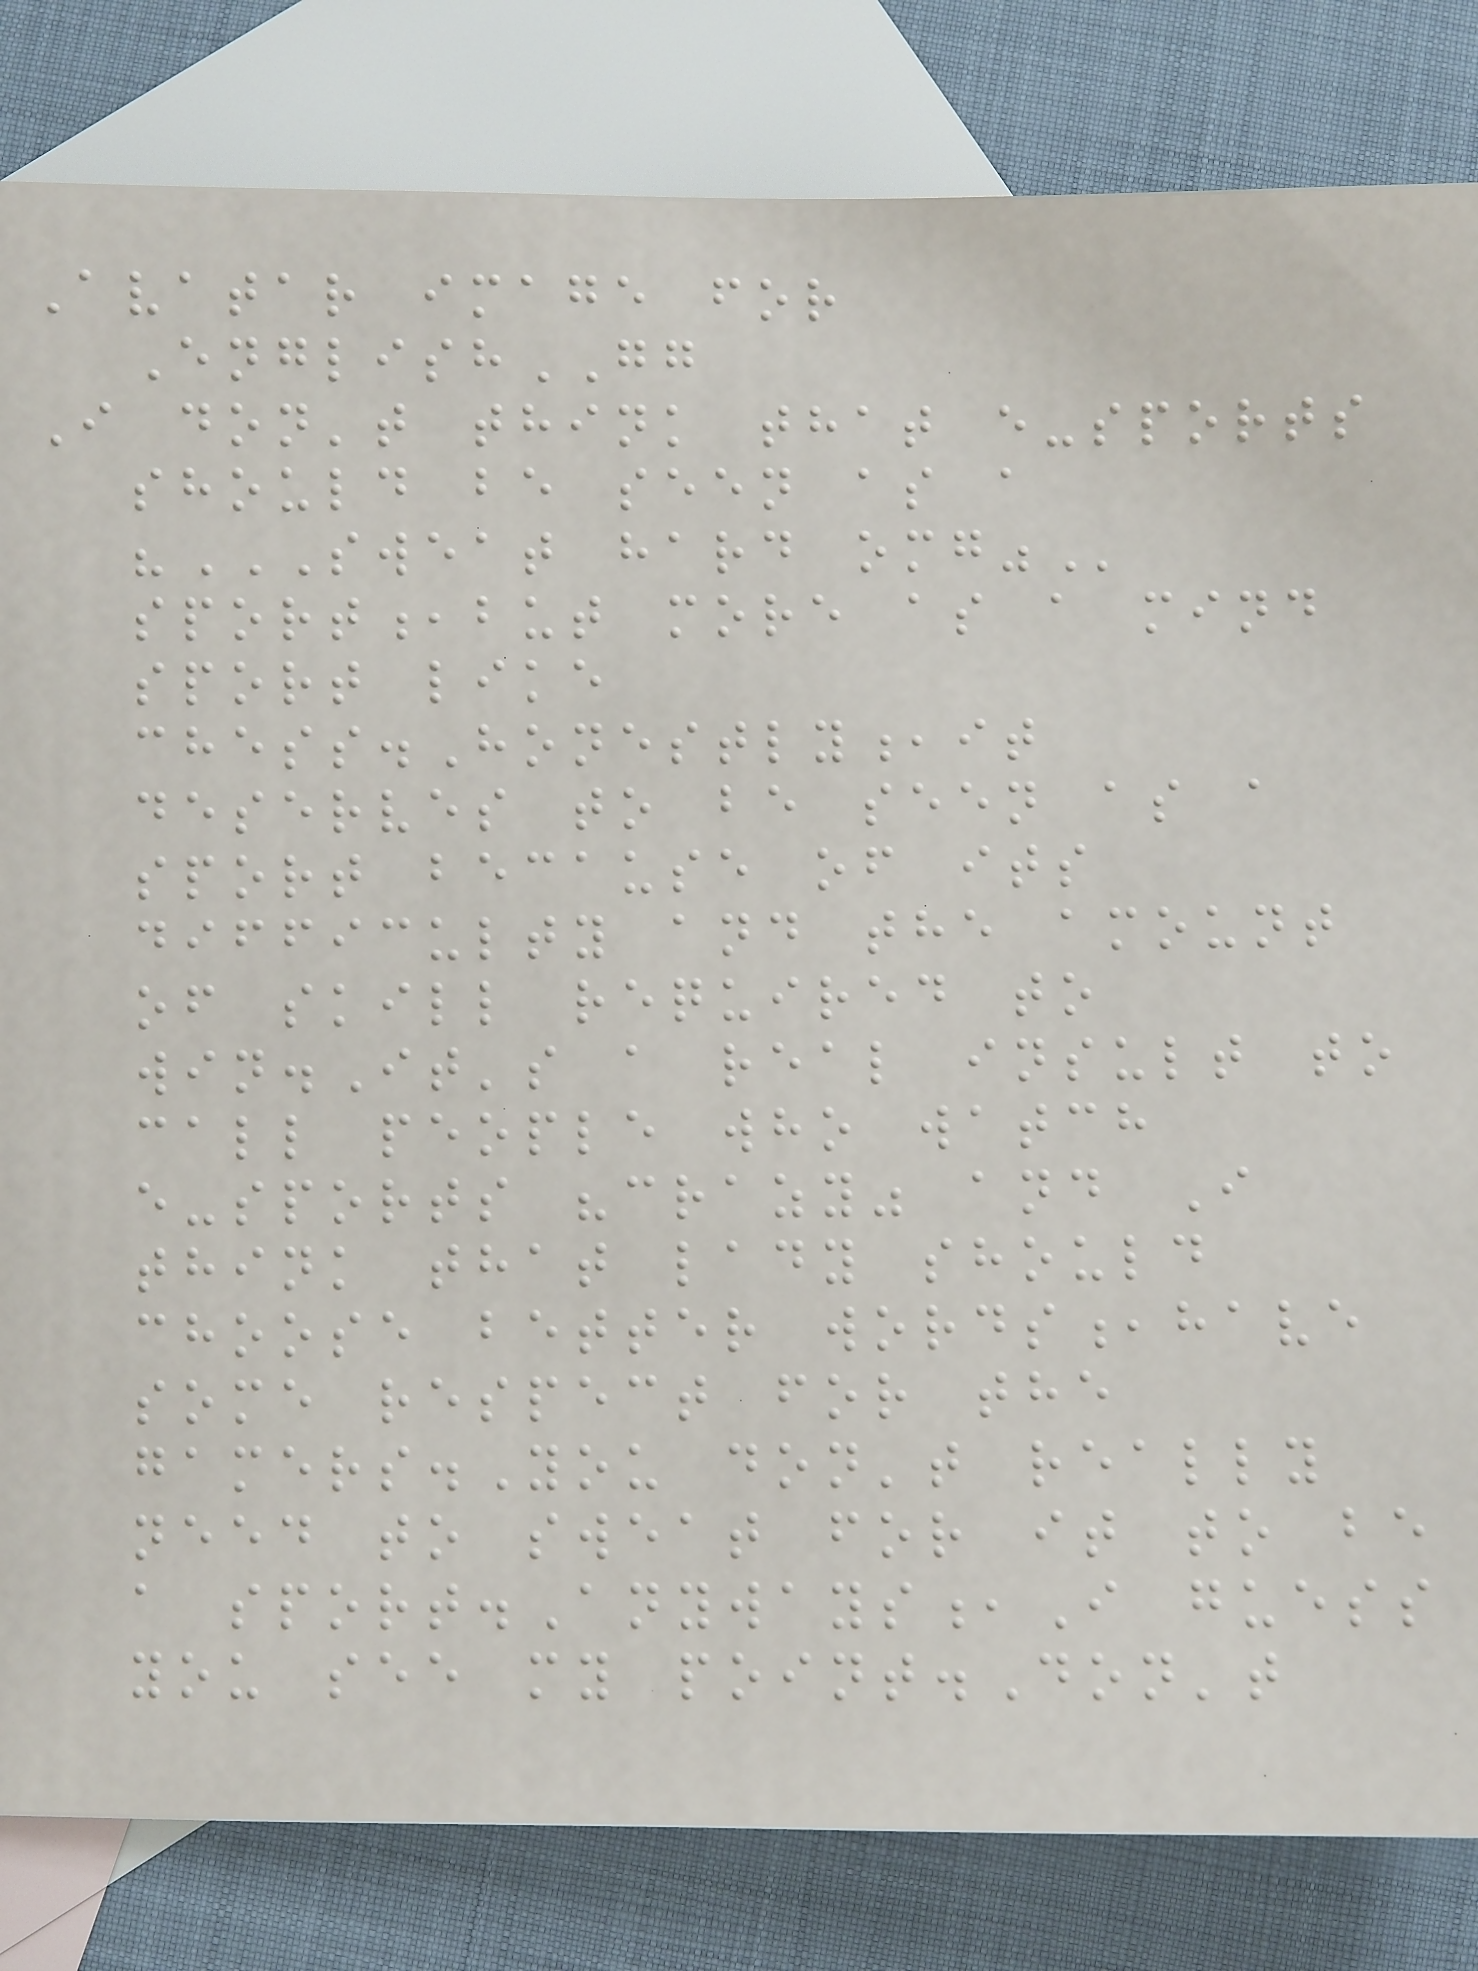Avatar image for
EnglishGG
I don't think that e-sports
should be seen as a
"SWEAT HARD OMG"
sport,but more as a mind
sport like
chess.Honestly,it
deserves to be seen as a
sport because of its
difficulty and the amount
of skill required to
win.It's a real insult to
call people who watch
e-sports "crazy" and I
think that lady should
choose better words,have
some respect for the
gamers.You don't really
need to sweat for it to be
a sport.Anyways,I guess
you see my point.Don't
